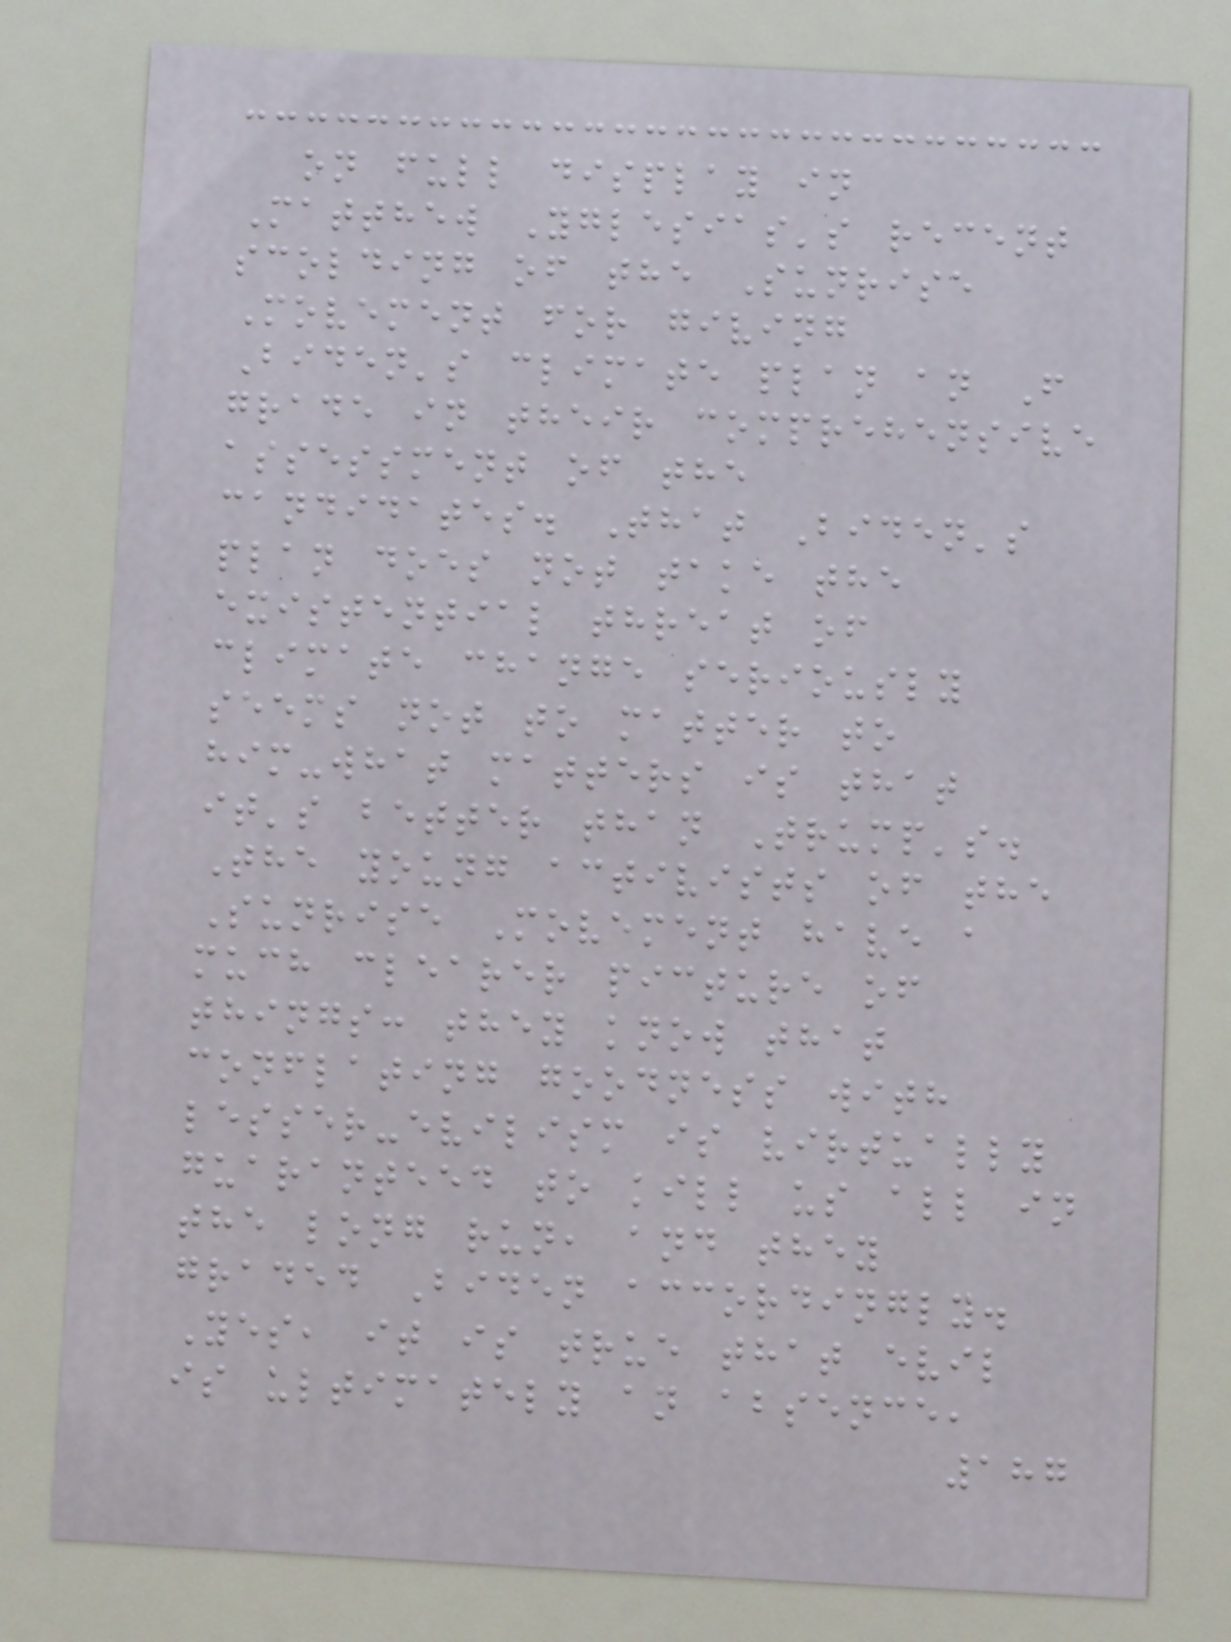on full display in
Matthew Yglesias's recent
scolding of the Sunrise
Movement for giving
Biden's climate plan an F
grade in their comprehensive
assessment of the
candidates. That Biden's
plan does not take the
existential threat of
climate change seriously
seems not to matter to
him-what matters is that
it's better than Trump's.
The young activists of the
Sunrise Movement have a
much clearer picture of
things: they know that
conflating goodness with
lesser-evilism is virtually
guaranteed to kill us all in
the long run, and they
graded Biden accordingly.
Yes, it is true that evil
is ultimately an absence,
187
